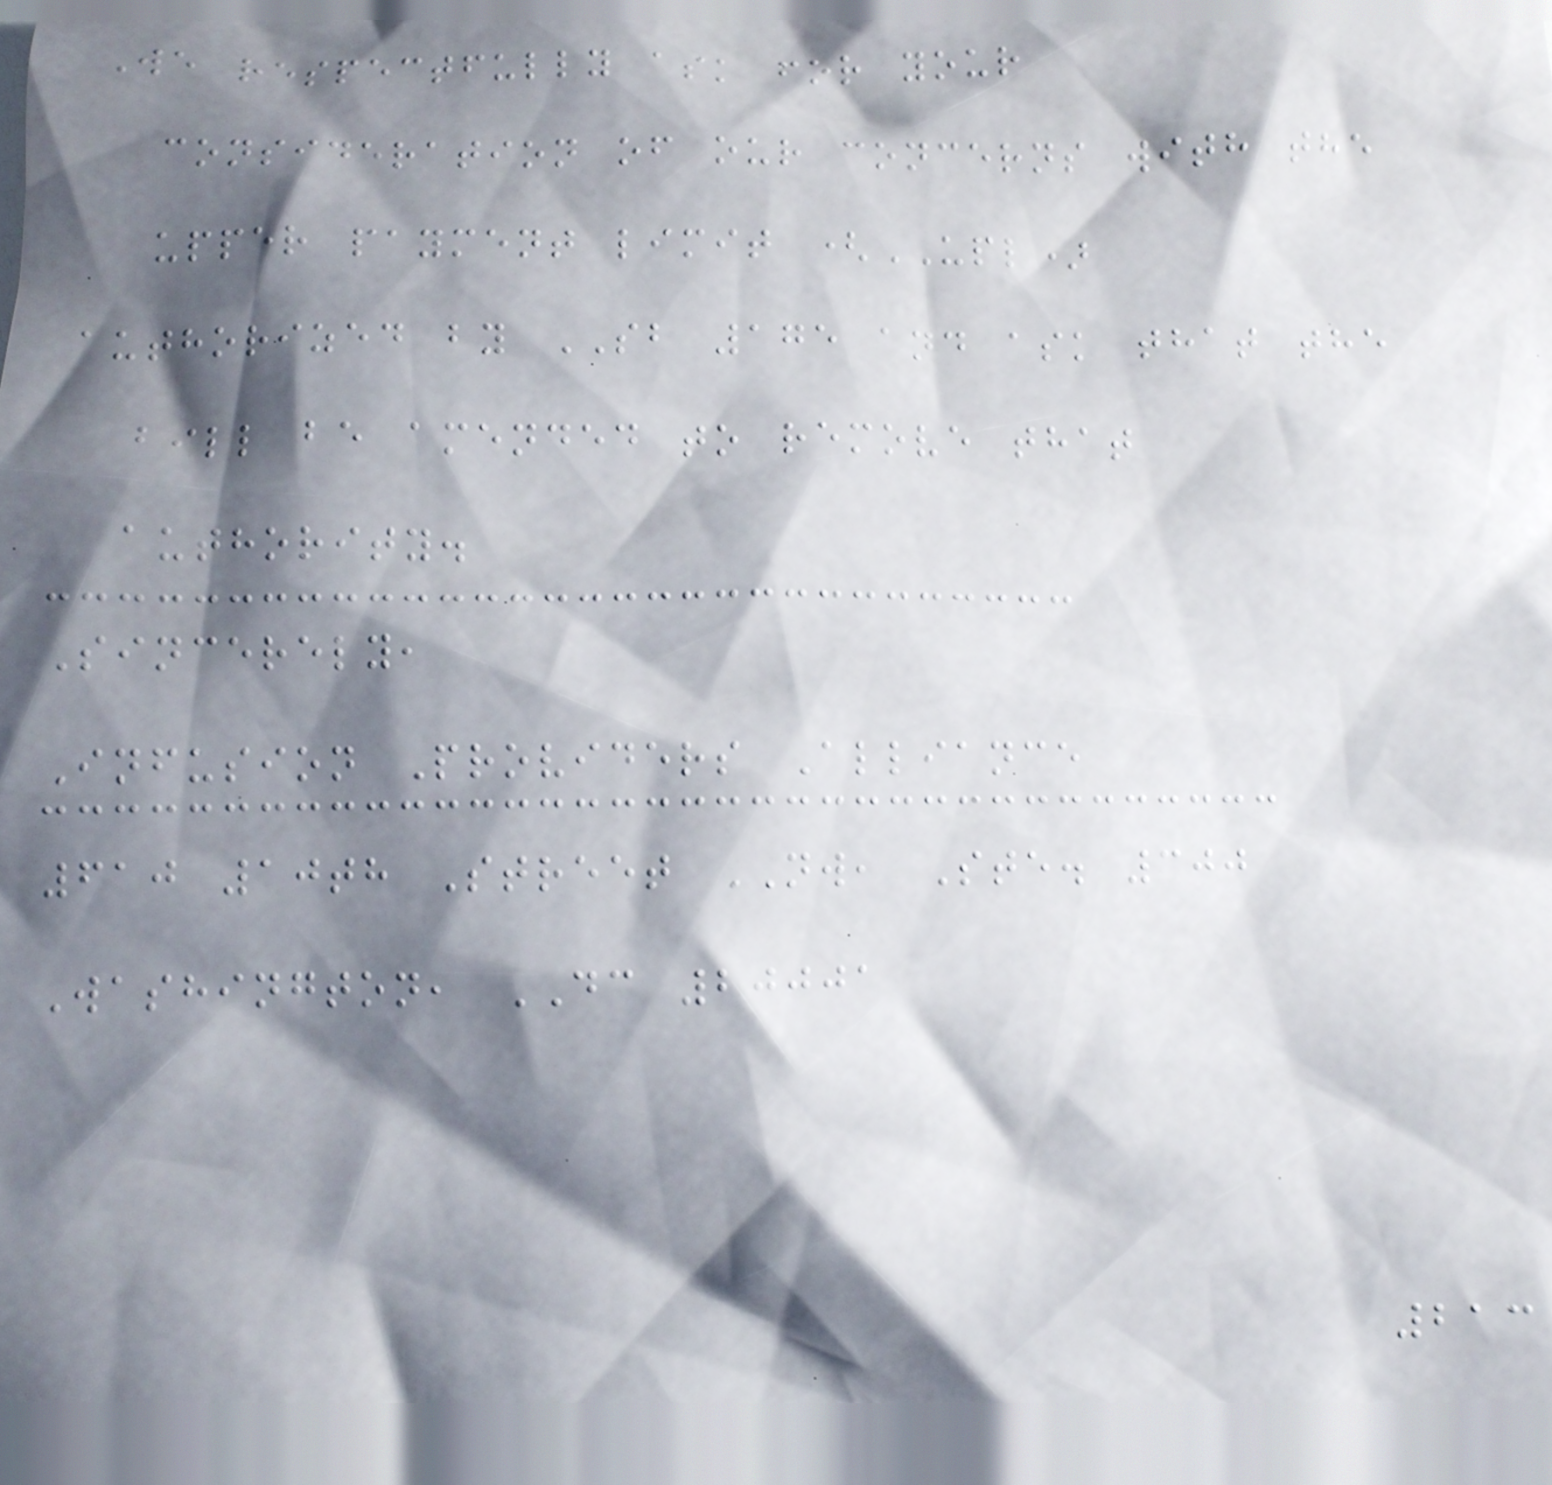We respectfully ask for your
consideration of our concerns with the
upper payment limit (UPL)
authorized by SB 175 and ask that the
bill be amended to remove that
authority.
Sincerely,
Infusion Providers Alliance
610 10th Street NW, Ste. 300
Washington, DC 20001
213
